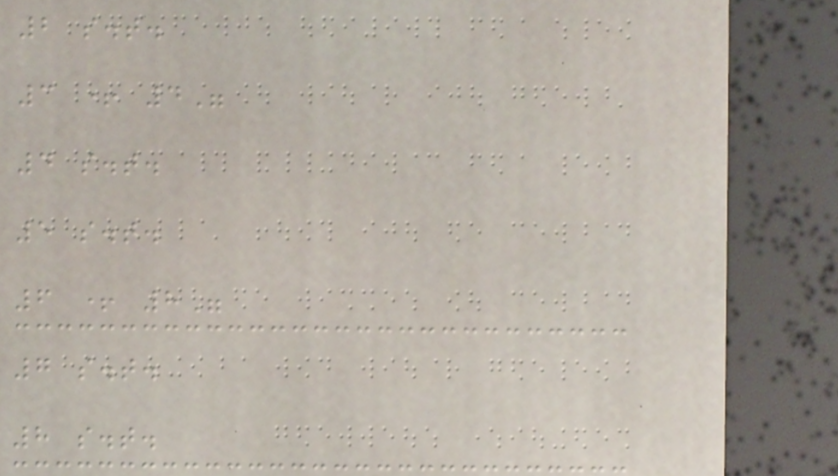2 s.t.
3 + 4"
4 s.t.
5 s.t.
6 + 8"
7 s.t.
8 s.t.
